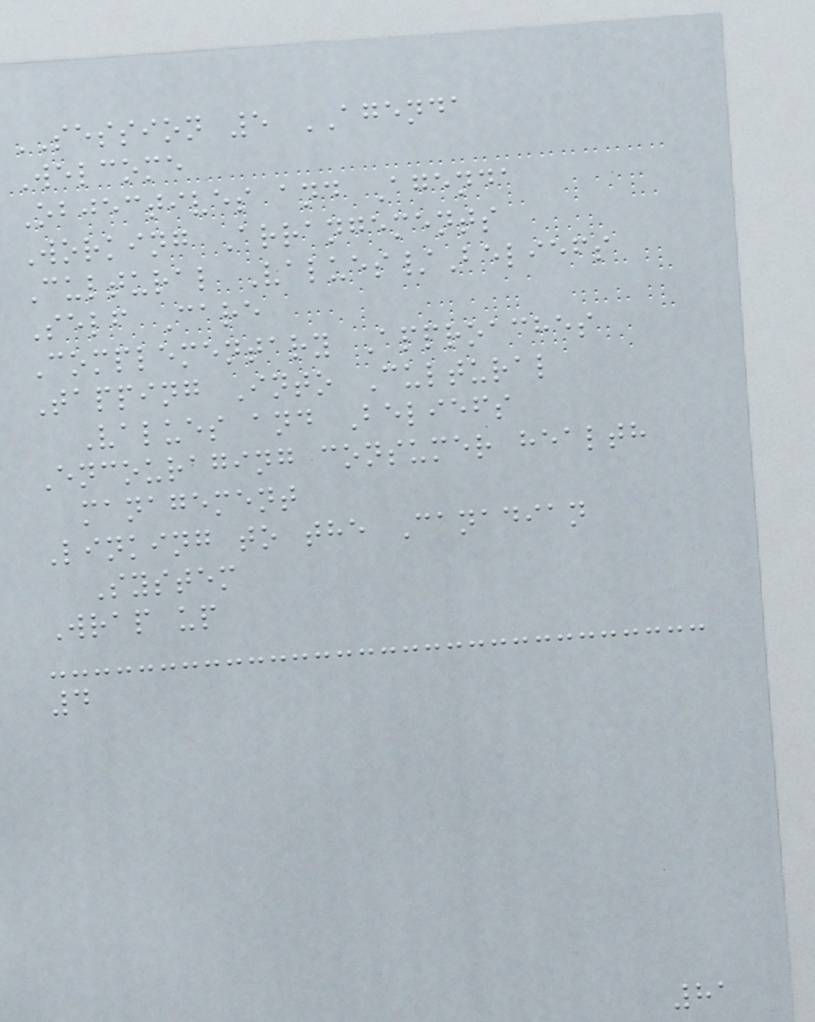SESSION 5 AGENDA
Welcome
Objectives and Agenda
Working Arrangements
Cultural Values/Beliefs
Self Care
Complementary Approaches
Tapping Into Cultural
Values and Beliefs
Encouraging consumer health
management
Linking to the Canadian
System
Wrap up
4
81
